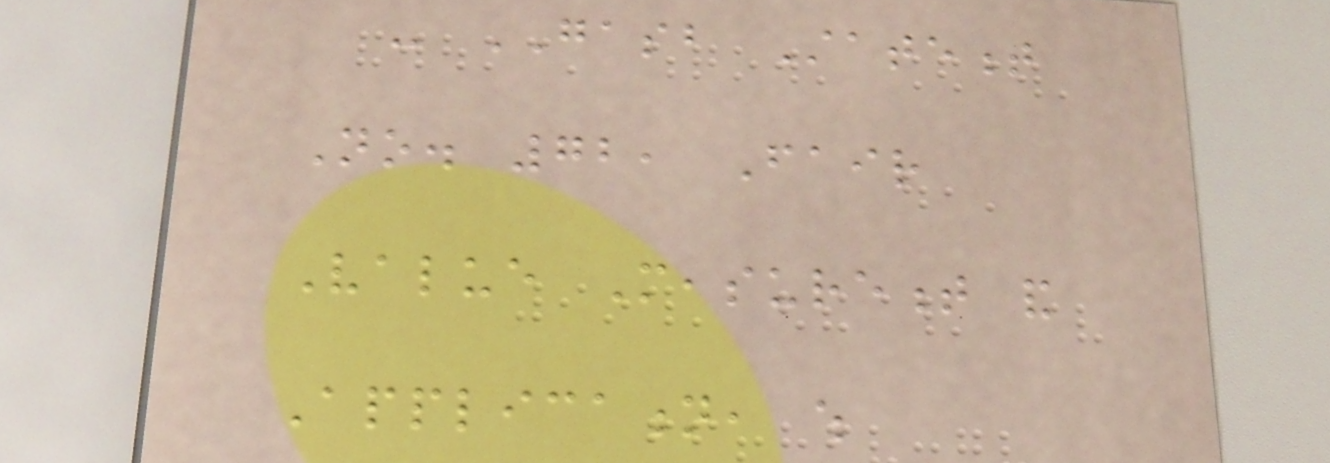- GASB Statement
No. 72, Fair
Value Measurement and
Application, which
